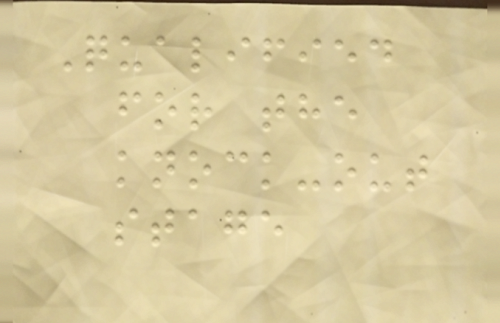Qualified
for the
knock-out
stage
